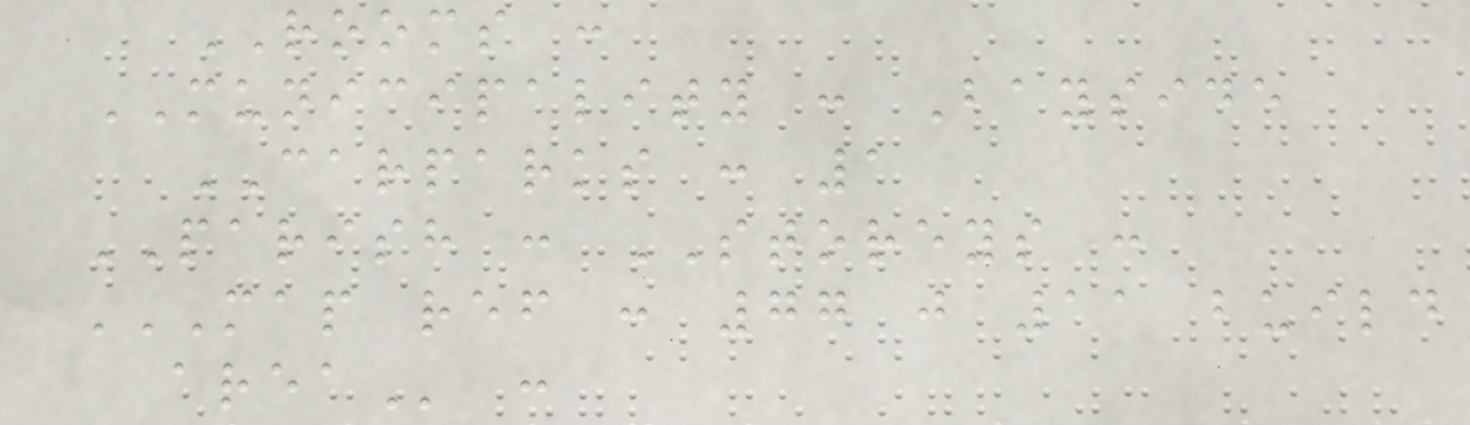ROOMS :
MUNICIPALITY : Bayside
CARPARKS : 1
PARISH : STOREYS :
MAP REF : 77 J 11 BUILD
AREA :
